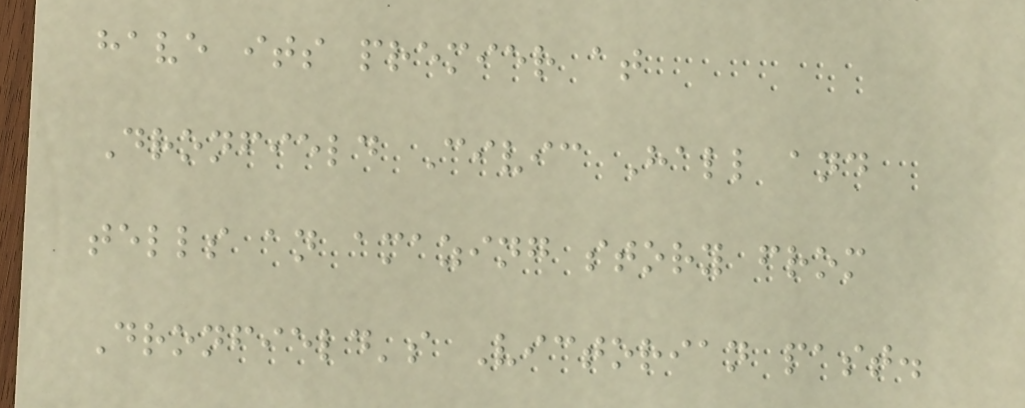have its premier at
Dronfield Civic Hall and
tells an amazing story from
Dronfield's Victorian past.
